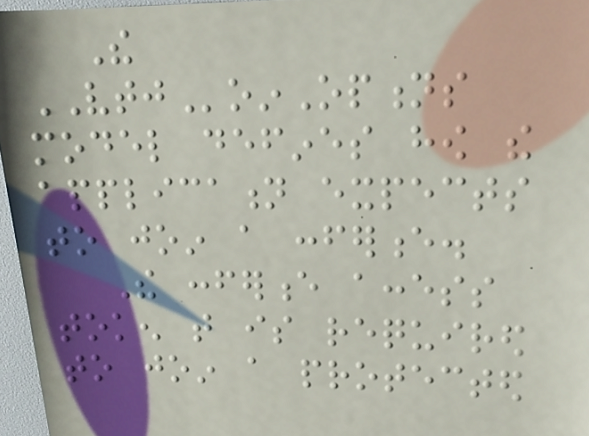The
VTJoinOptions
model defines how the
application expects
to join a conference.
The conference access
token that is required
to join a protected
